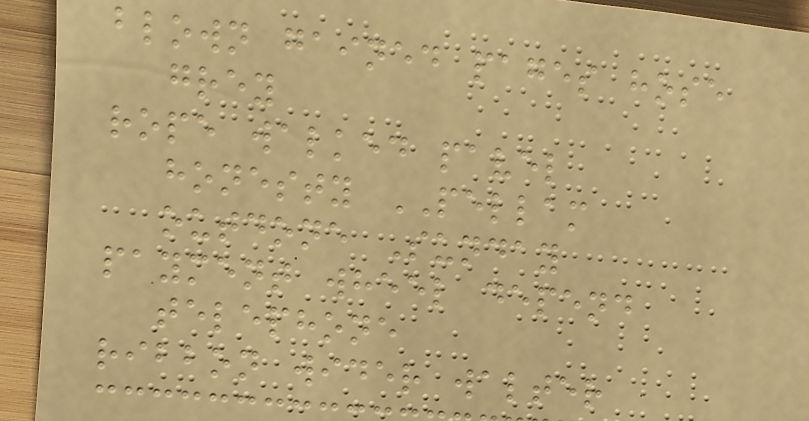blown gained pages hose
grey
rope walked pavel
honesty PELLAM
outdone Sunday
payment wheel depend
telephone
ribbon wider walter
